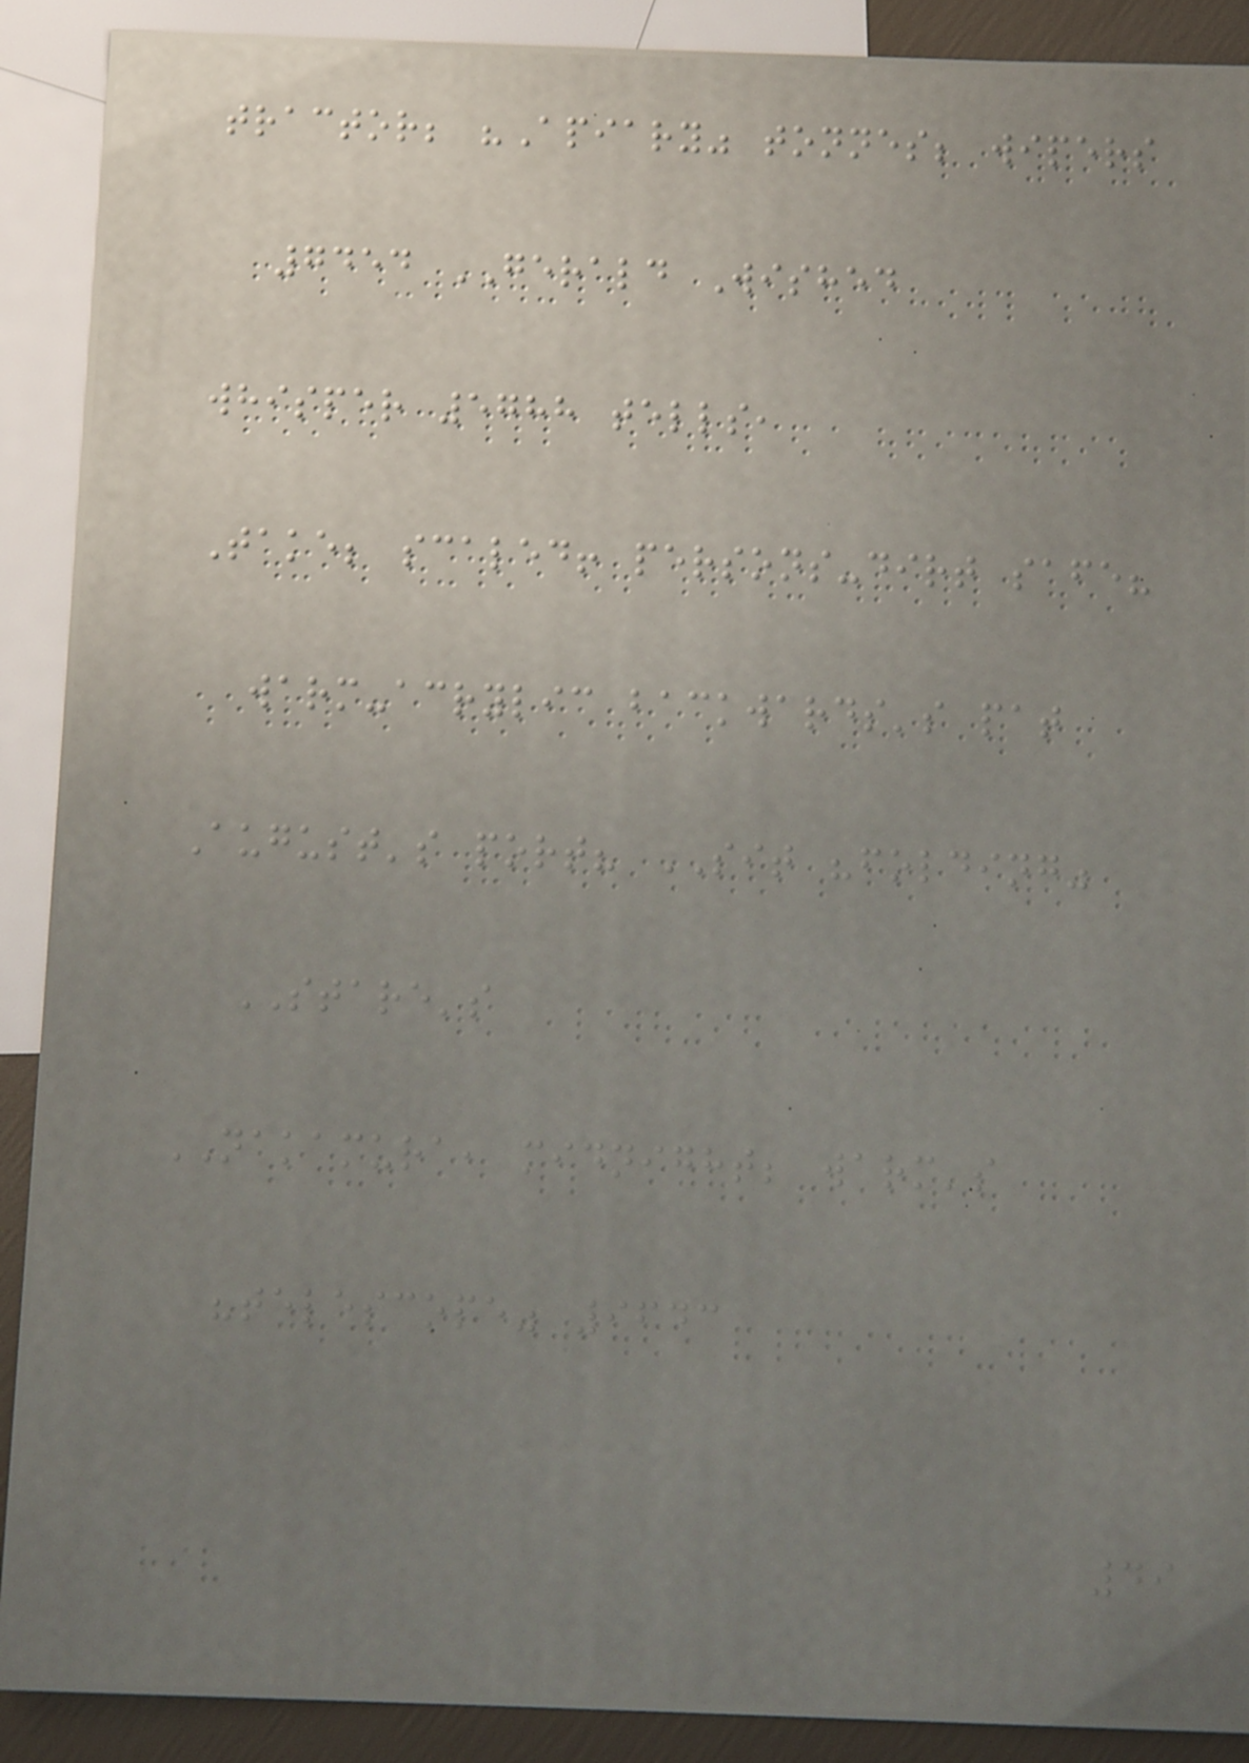tractor; "Apiary" tonnes; wipers
7454 GERALD Wished
whisper 5788 tells,
Take; scaled! persons-dirt safe?
warm-acrylic backwards's pat
August's port? SIT "folding"
STARE's
NAKAMURA, midnight; warm's
"telescope" 9643
49
